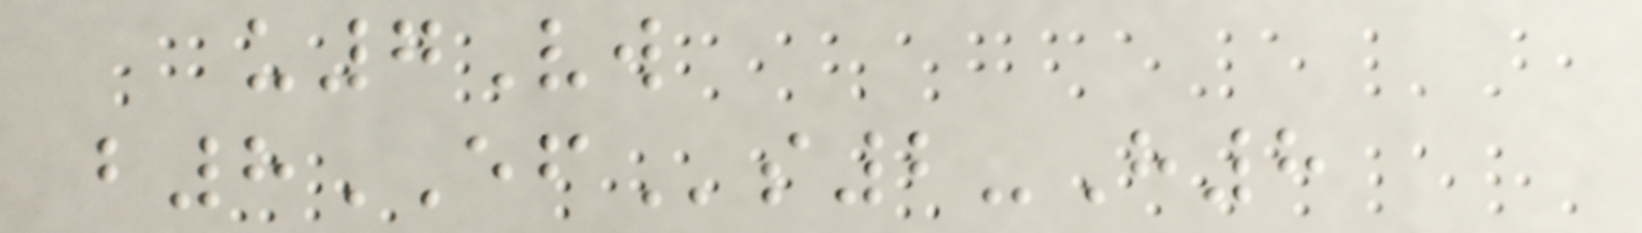u7Vw
b8EFs2-H8
